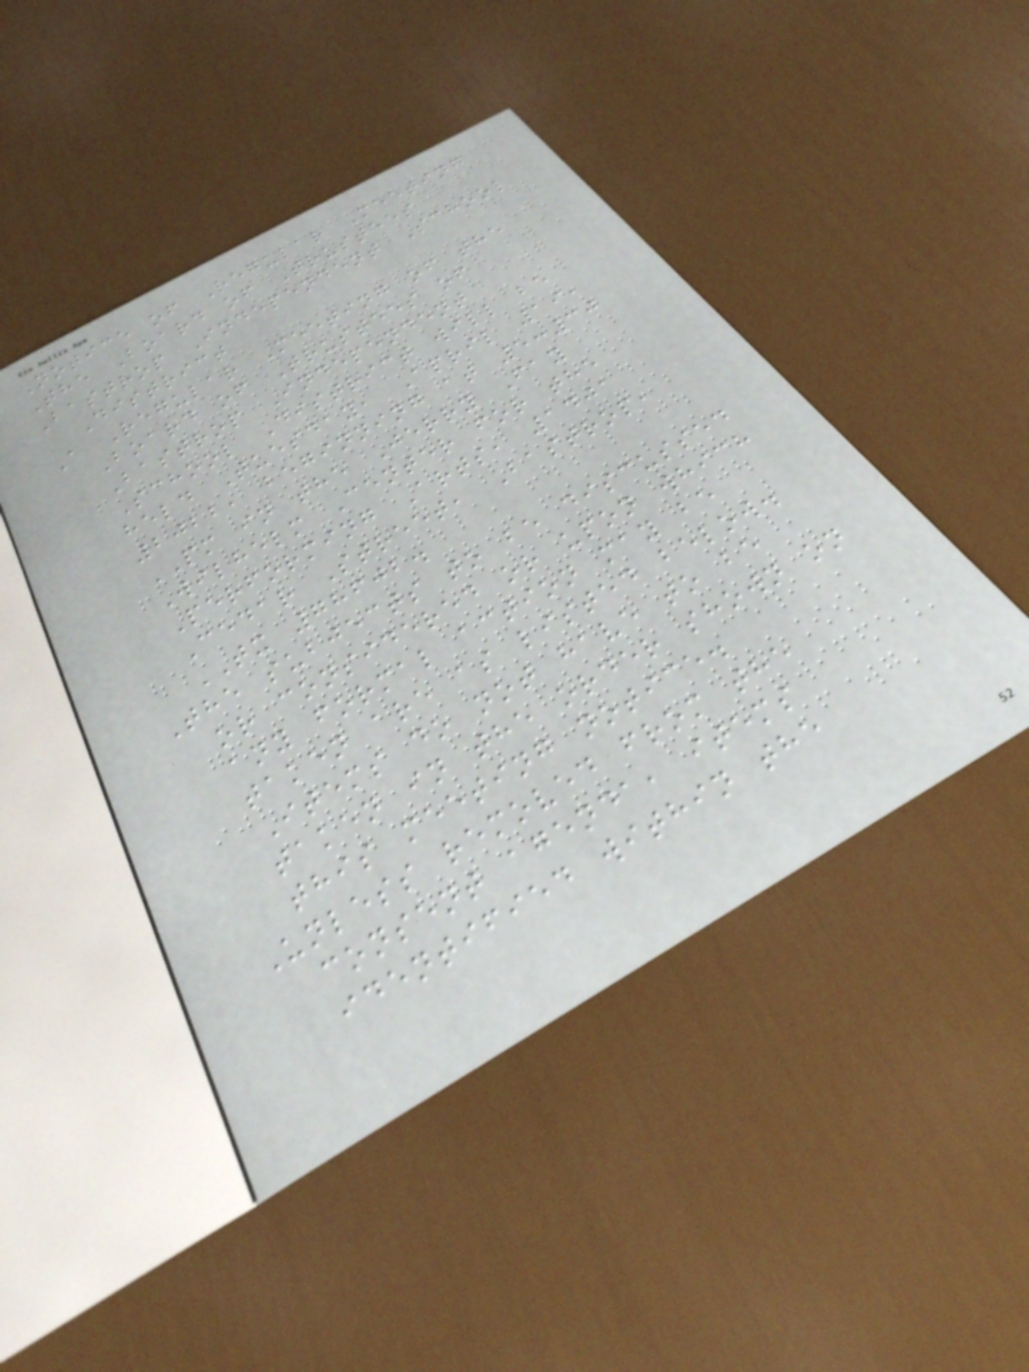Notice of Regular Meeting
The Board of Trustees
Bastrop Independent School
District
A Regular Meeting of the
Board of Trustees of
Bastrop Independent
School District will be
held Tuesday, April 19,
2022, beginning at 5:30
PM in the Jerry Fay
Wilhelm Center for the
Performing Arts, 1401
Cedar Street, Bastrop,
TX 78602.
The subjects to be discussed
or considered or upon which
any formal action may be
taken are as listed below.
Items do not have to be
taken in the order shown on
this meeting notice.
Unless removed from the
consent agenda, items
identified within the
